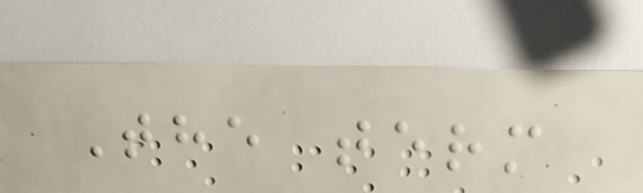The term
